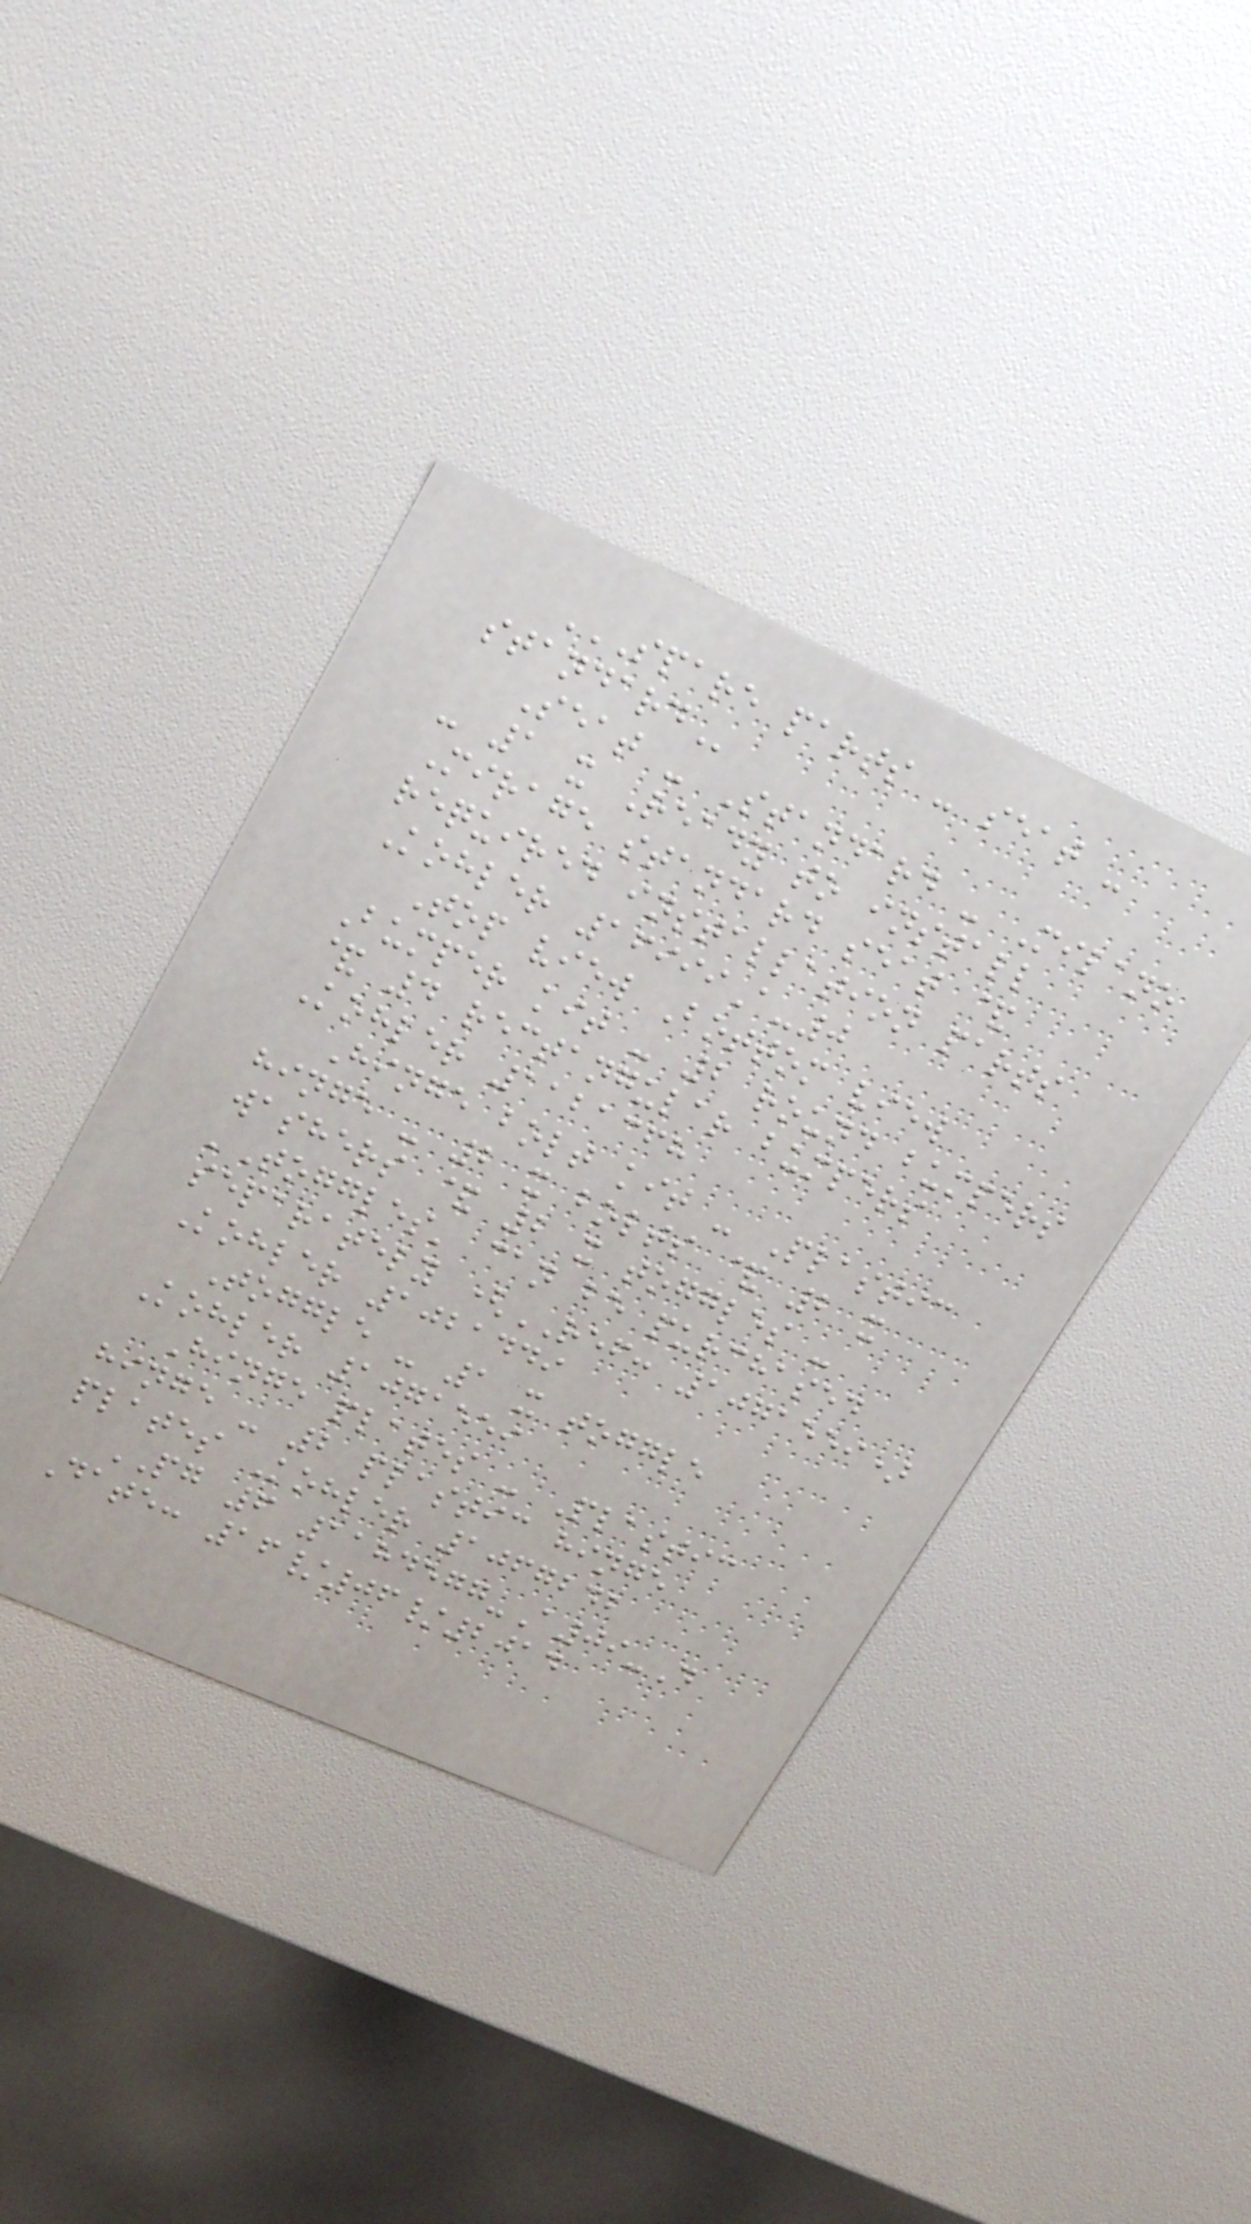SPARE PARTS - SEAT -
STANDARD
Seat - Standard - Milano
- 1 x Ready to install
Mirage standard seat &
required installation parts
Kohler 16999A-0
Top view Bottom view
Bumper kit - 2 round bumpers
& 4 rectangular bumpers
Kohler 1121368
Hinge bolt kit - Plastic
hinge - 2 x bolts & 2 x
washers & 2 x toggles -
'Toggles' can be purchased
separately (REF: 1071559)
Kohler 1021449
Toggle - 1 x toggle
Kohler 1071559
Hinge plates - Plastic
hinge - 2 plastic hinge
plates Kohler 1067242
PG 6 1184577-A09-D
Date: 16/06/2014
